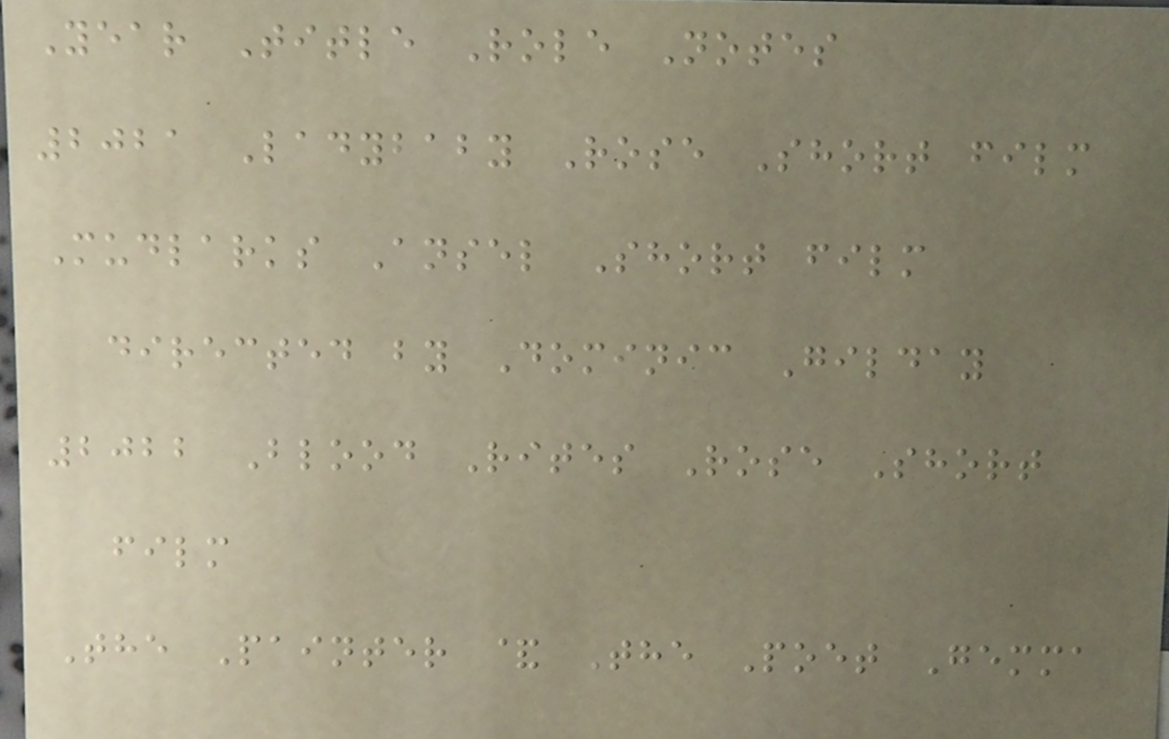Year Title Role Notes
2021 Ladybaby Rose Short film
Mudlarks Ansel Short film
directed by Dominic Gilday
2022 Blood Rites Rose Short
film
The Painter & The Poet Gemma
